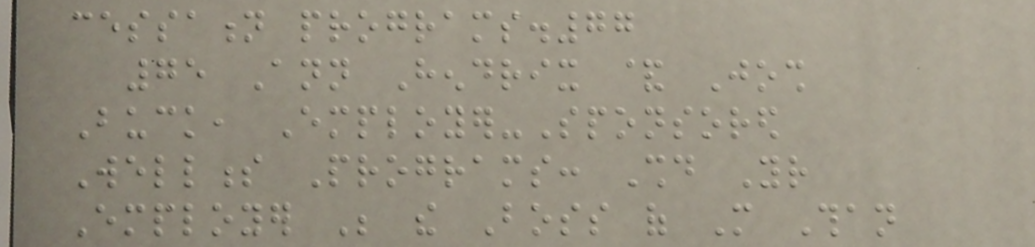cessation programs.77
75 Ann Hendrix & Josh
Buck, Employer-Sponsored
Wellness Programs: Should Your
Employer Be the Boss of More Than
